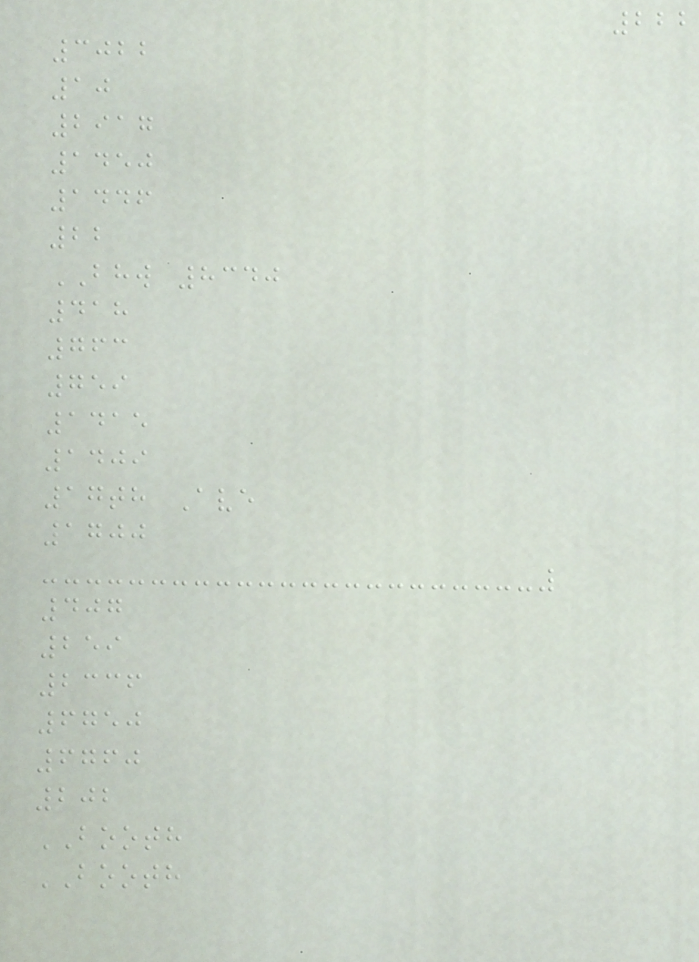222
3022
10
2917
1450
1446
22
BHW 8340
418
763
759
1415
1409
17th Ave
1700
407
259
2336
6750
6760
202
BOOTH
BOOTH
